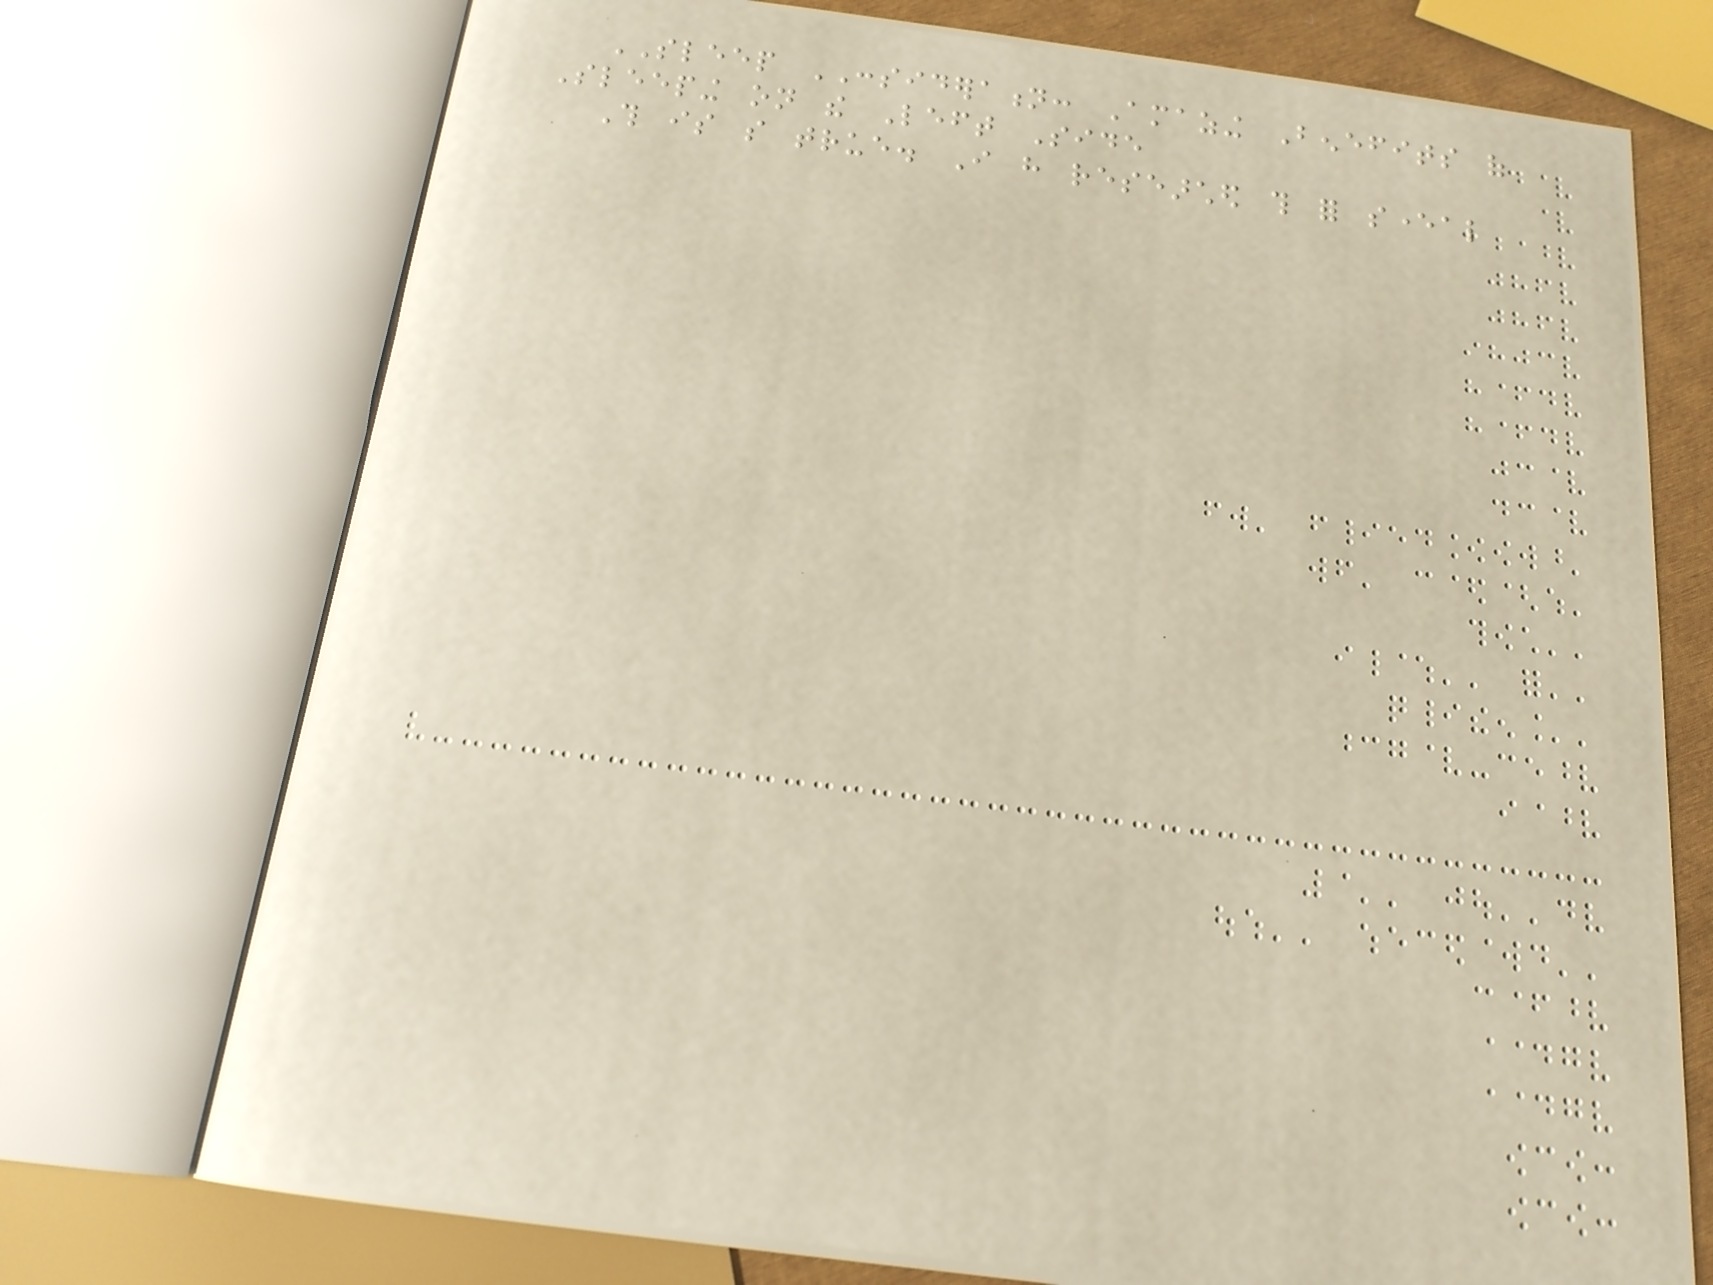SLEEP CONSIDERATION: Amazing Benefits of
Sleeping on the Left Side
This is so true. I have researched this for several
